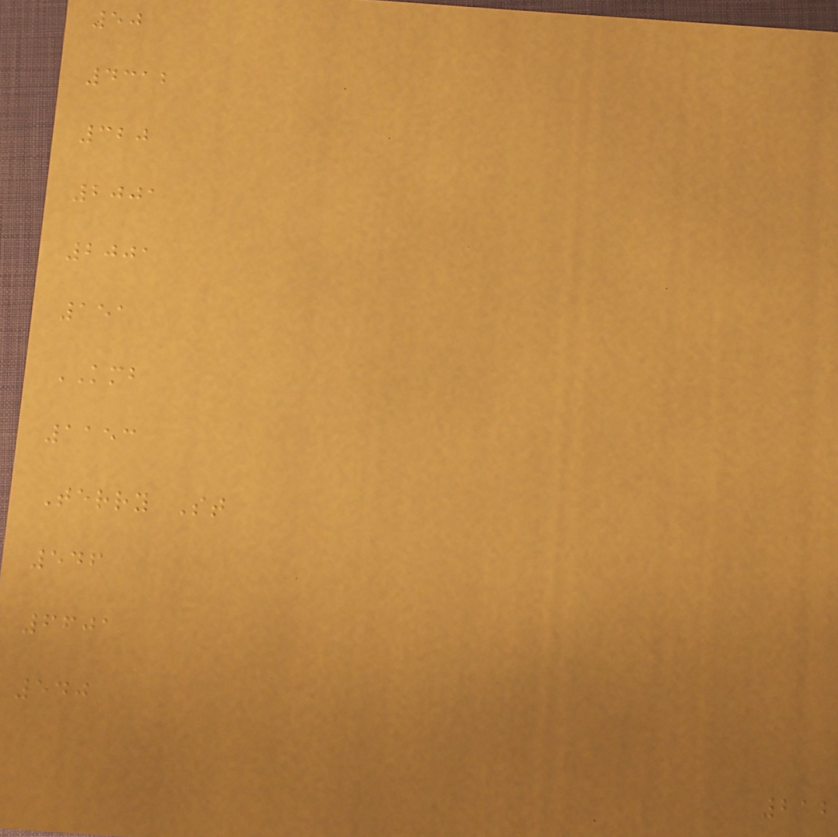50
4312
320
2001
2001
151
KMB
1153
Terry St
546
6601
540
212
